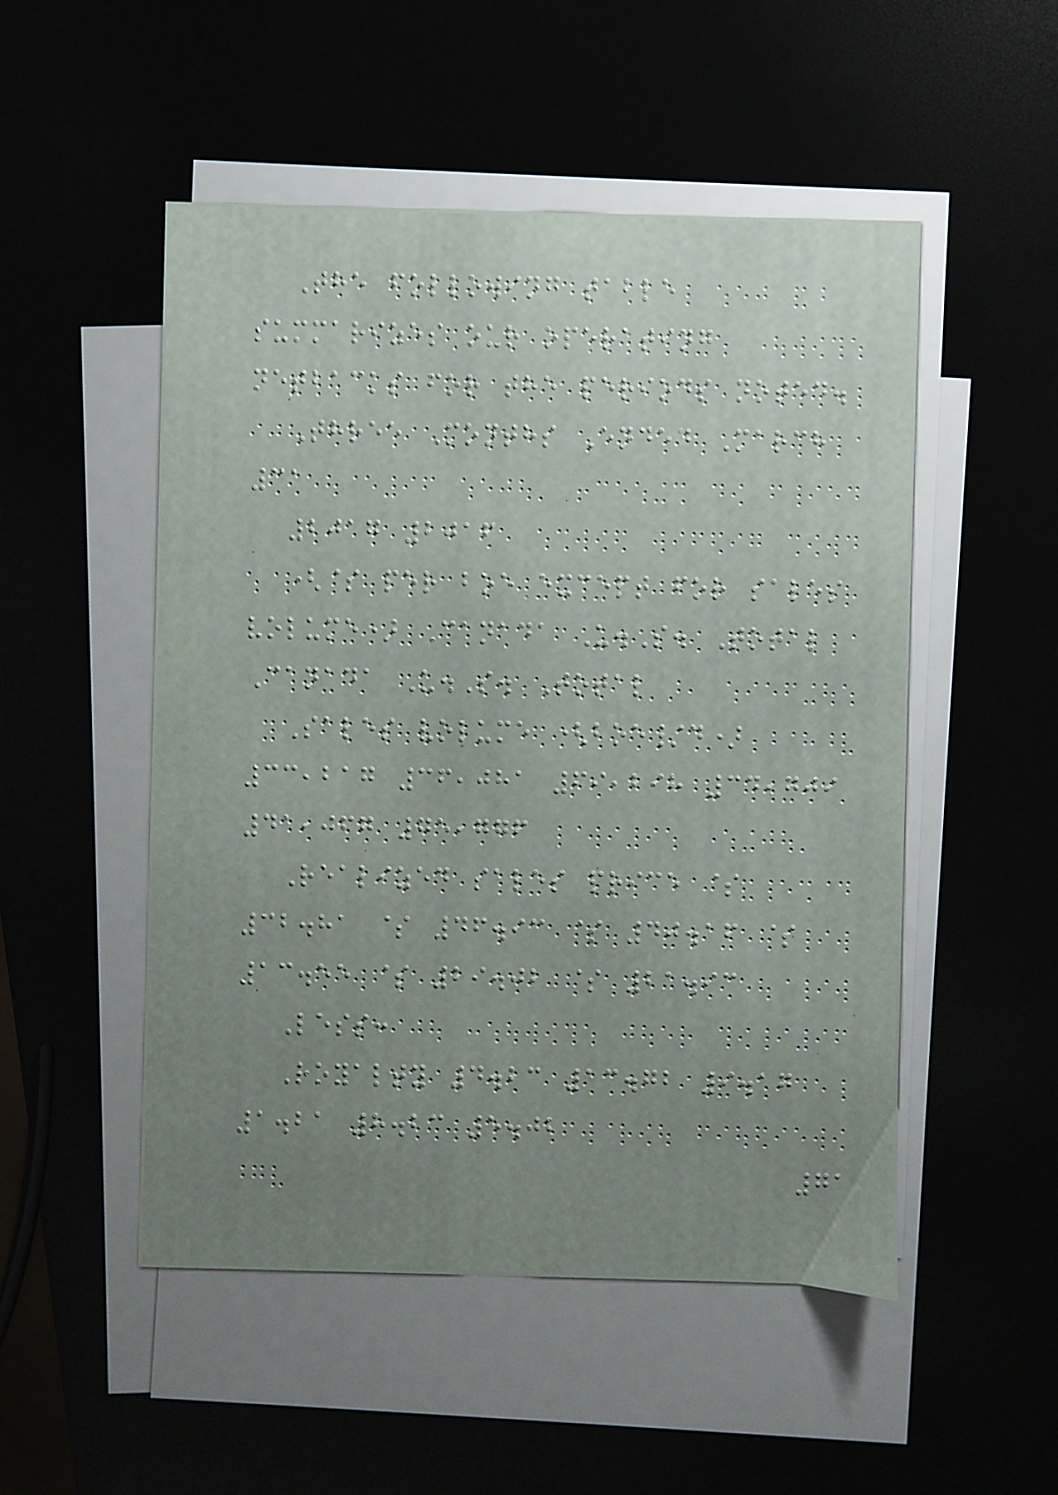The following table
summarizes our operating
netbacks for the periods noted.
Three Months Ended March
31
2017 2016
($ per boe except for sales
volume) Canada U.S. Total
Canada U.S. Total
Sales volume (boe/d)
33,217 36,081 69,298 34,709
41,067 75,776
Realized sales price $
32.81 $ 46.93 $ 40.16 $
13.55 $ 29.02 $ 21.93
Less:
Royalty 4.23 13.72 9.17
1.21 8.23 5.02
71
